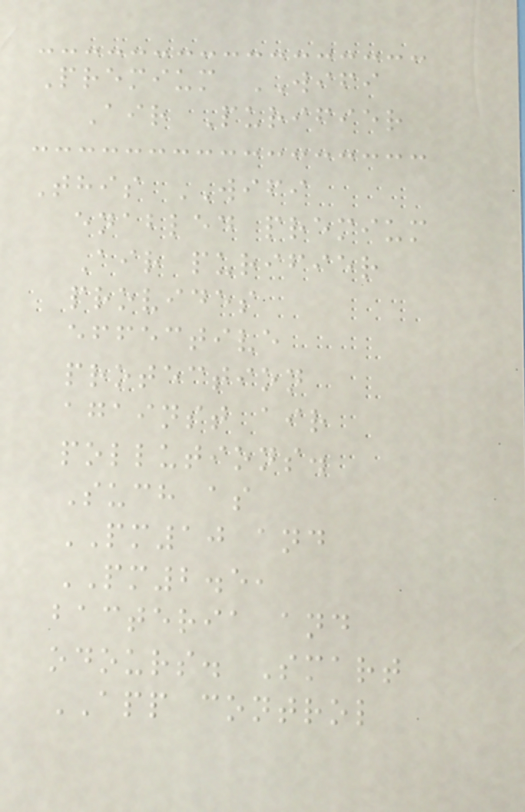Premium WIFI
Air Purifier
This WIFI
enabled premium
Air purifier
provides
effective
protection
against air
pollutions.
Such as
PM10 and
PM2.5,
bacteria and
odours. Smart
APP control
